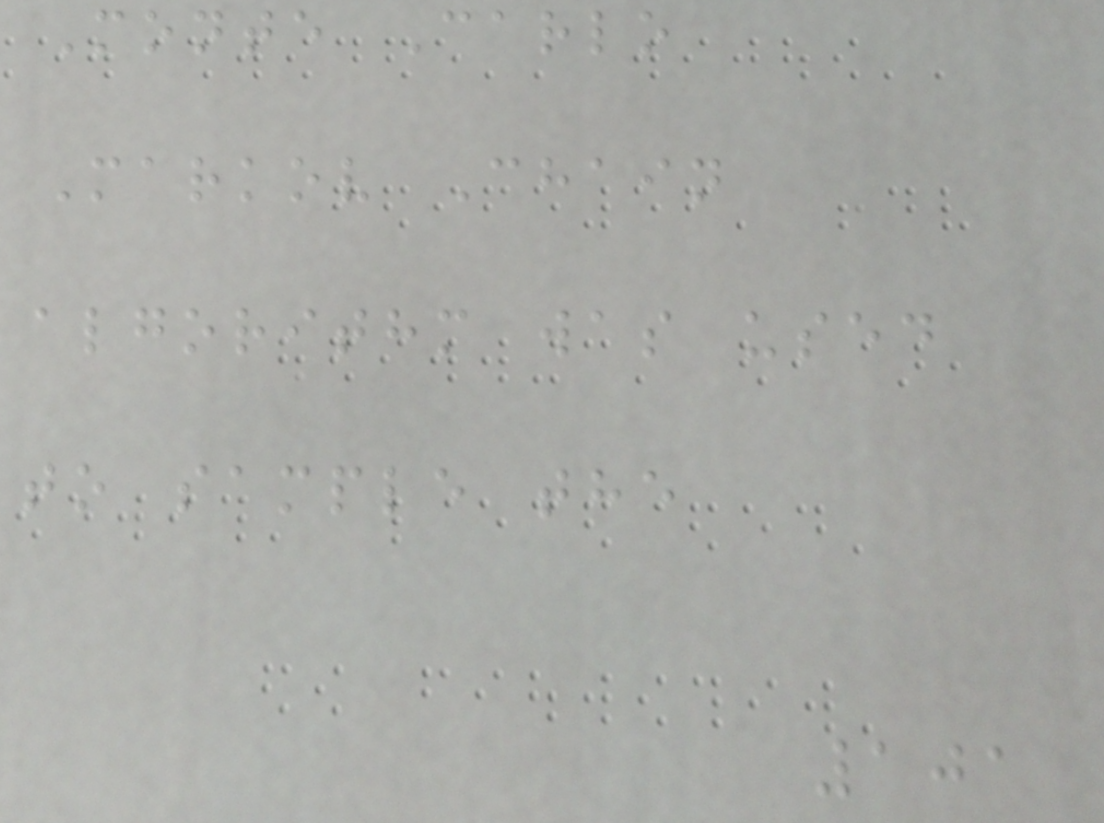Monte Carlo
Markov Chain
algorithm was used
to sample the
101
